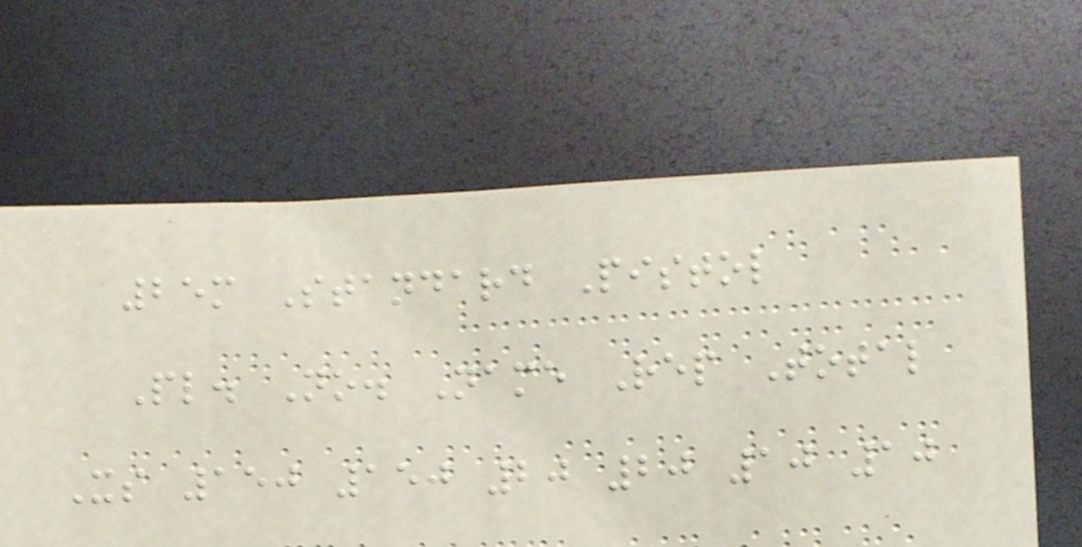25m Standard Pistol
Pl. No. Name Rep Total
Xs 150 150 20 20 10 10
